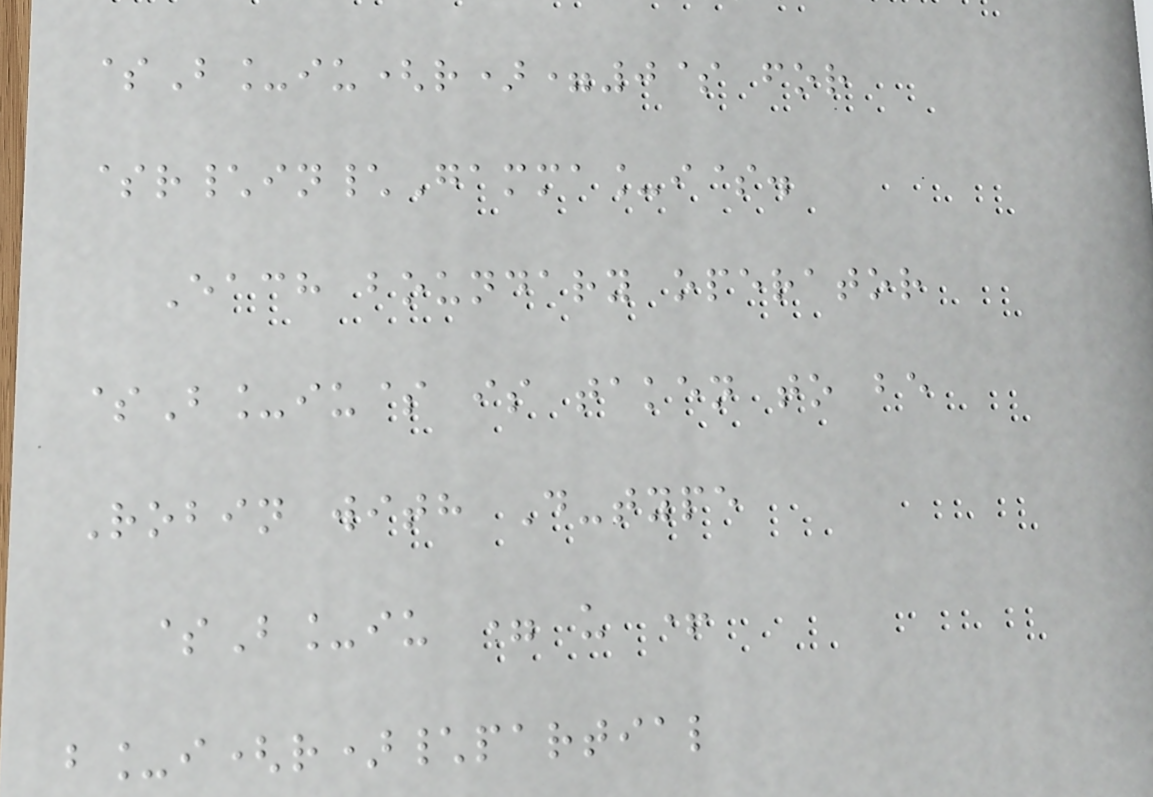$B_iu(r)=0$ for
$r\in\Gamma_i$.
Each boundary operator
$B_iu$ is taken to be
Robin with D-type
$B_iu = u +
b_i(r)\partial
